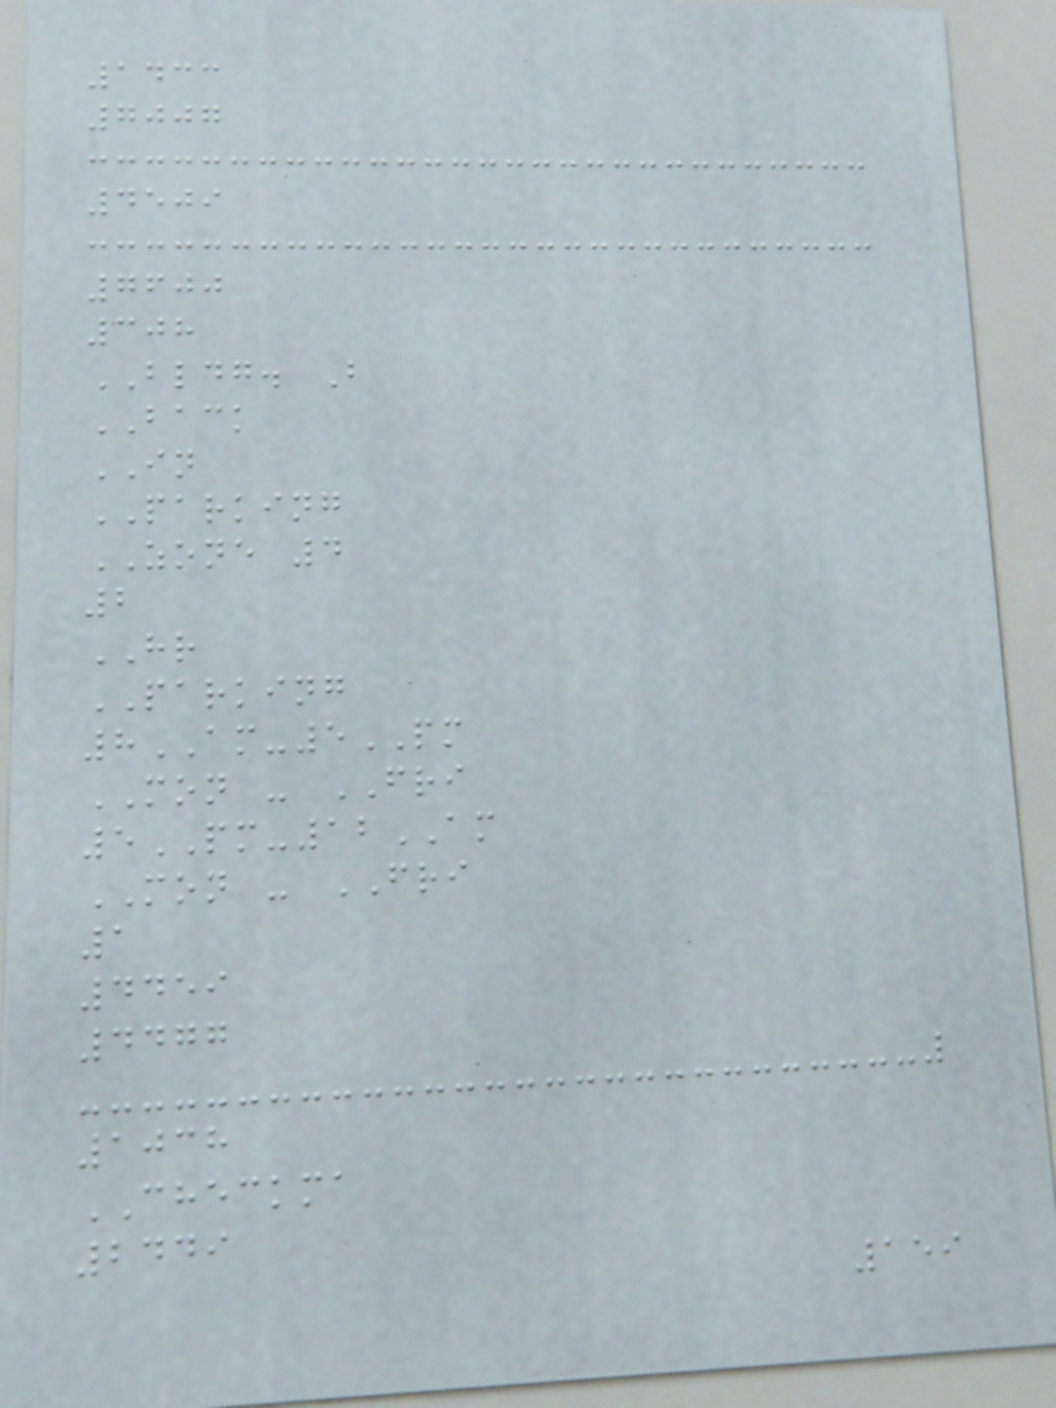1433
7007
4509
7600
308
BLDG. B
BACK
IN
PARKING
ZONE 4
2
HR
PARKING
8AM-5PM
MON - FRI
5PM-12AM
MON - FRI
1
4459
4477
1038
CHECKMA
2449
159
